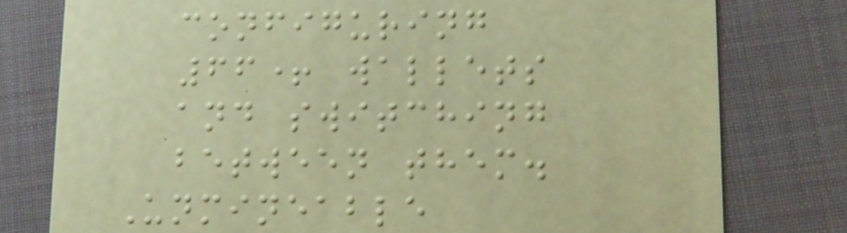configuring
66+ wallets
and switching
between them.
Unmineable
